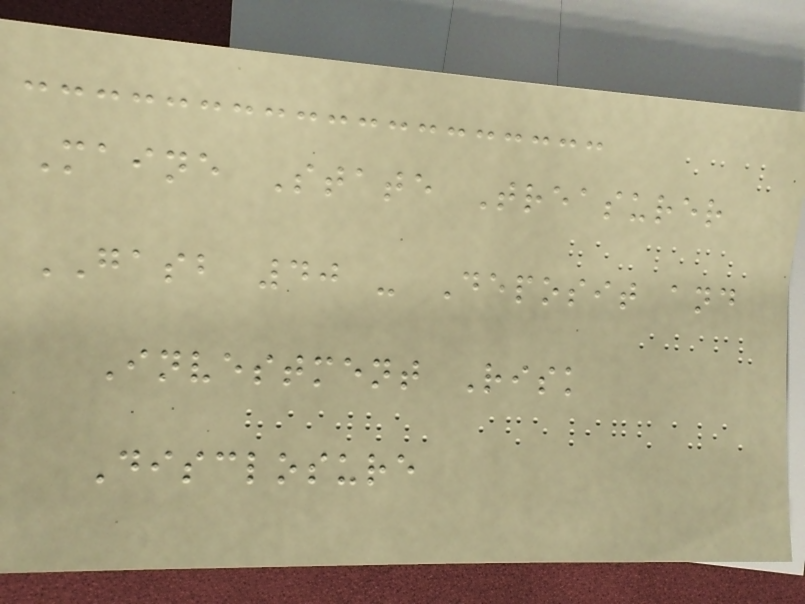Maine State Treasurer
GASB 40 - Deposit and
Investment Risk
Disclosure
